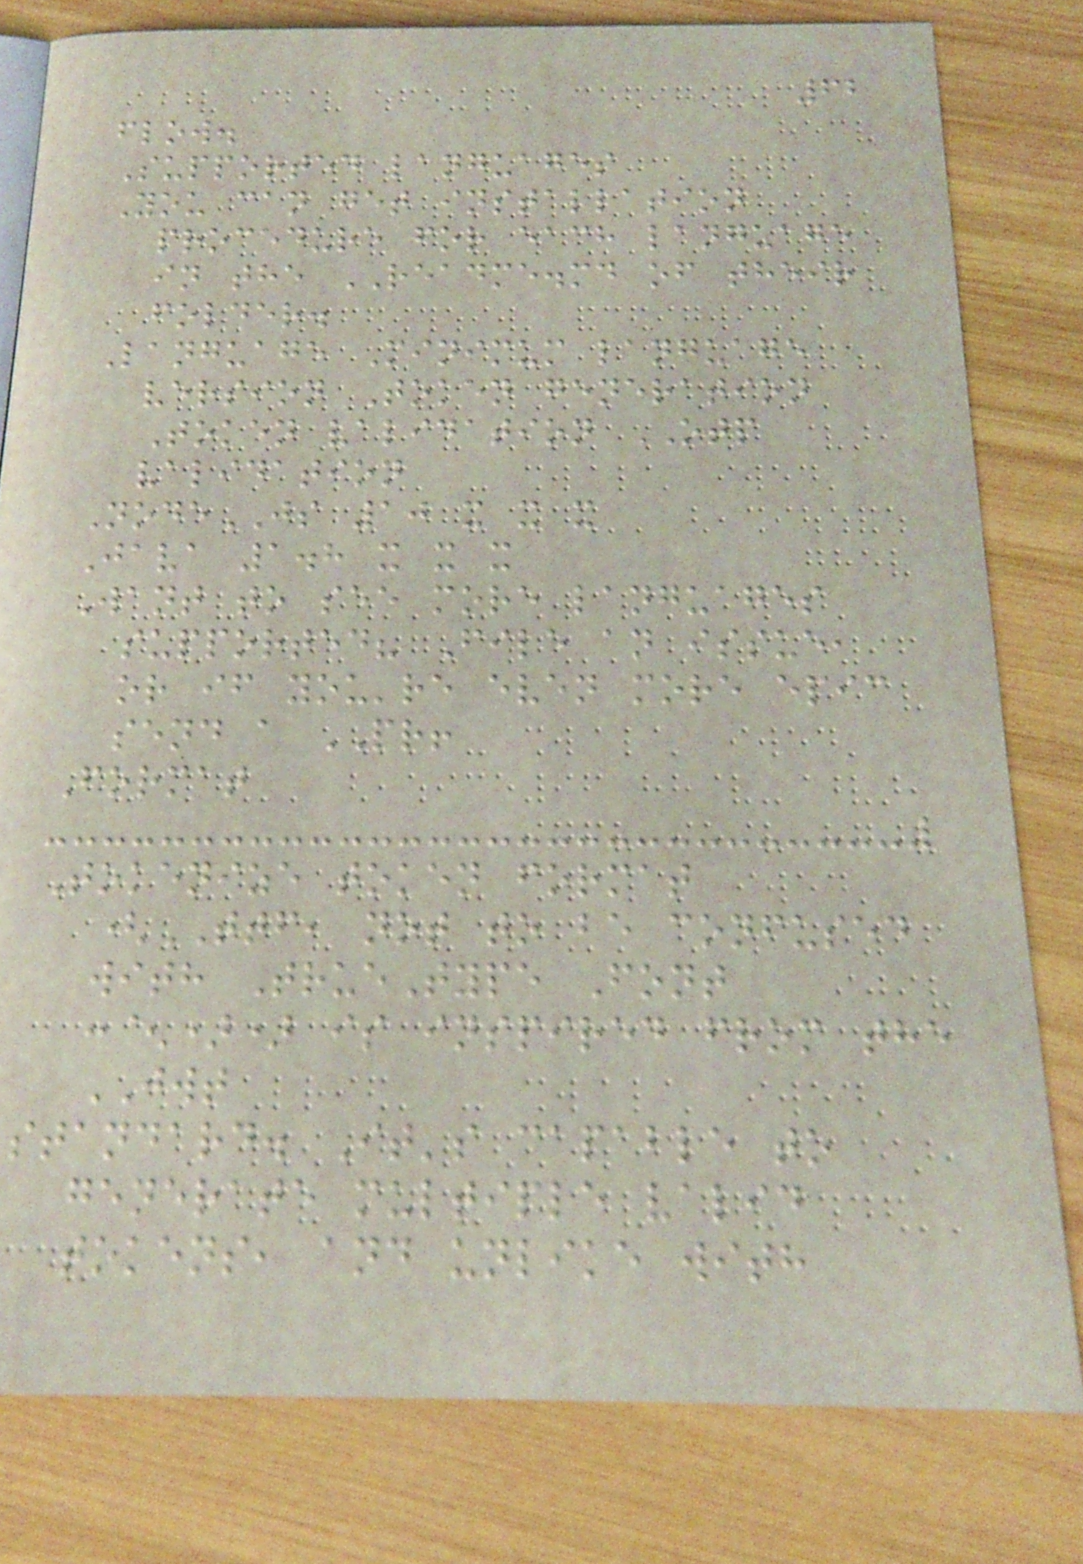62
flow.
Supported languages
You can get installation
procedure for each language
in the README.md of their
folder.
Language Minimum language
version Token generation
Token validation OTP
validation
NodeJS 10 x x x
Java 1.8 x x x
Want to see more languages
supported? File an issue,
or if you're even more epic
send a PR!
Format
Tokenize token format
(TTF, not to be confused
with TrueType Font
:^)) is inspired from the
JWT
standard. It's capable to
generate multiple valid
tokens, and unlike with
